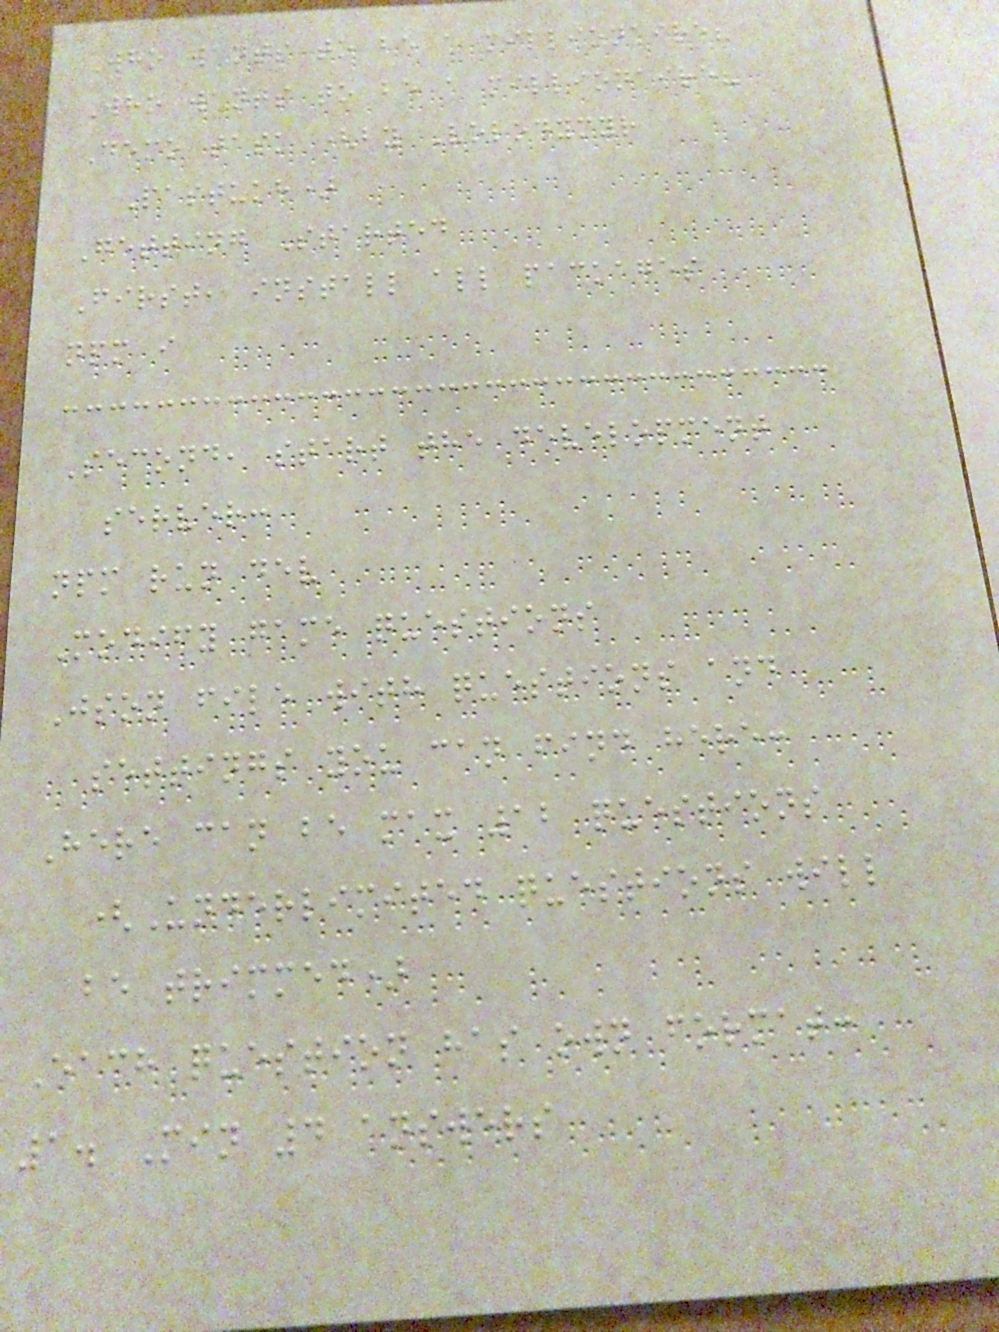Who wants to be a millionaire?
Who wants to be a millionaire?
Demo task (by Volodymyr
Pastukh)
Getting Started
First, install all packages
npm i
Second, start the development
server:
npm run dev
Modify game questions
Json file with questions and
settings you can find here:
Here can be max 12 questions
(Underlimited questions will
be trimmed)
Each question has own format:
1. Min 4 answers
